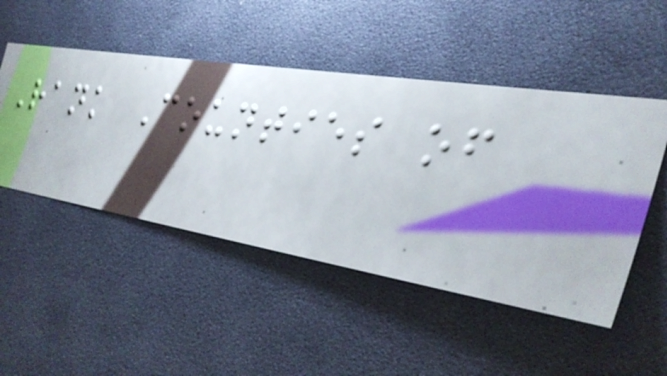Rank Counties of
